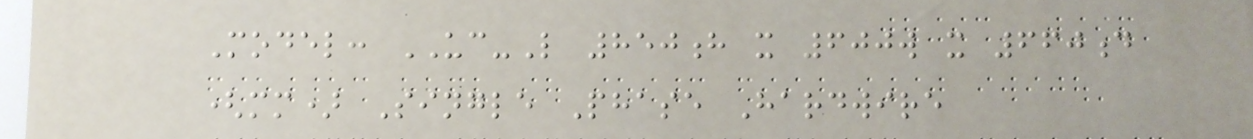Model: UC-L 850h x 600w x 660d
(mm) Single Phase Hardwire
